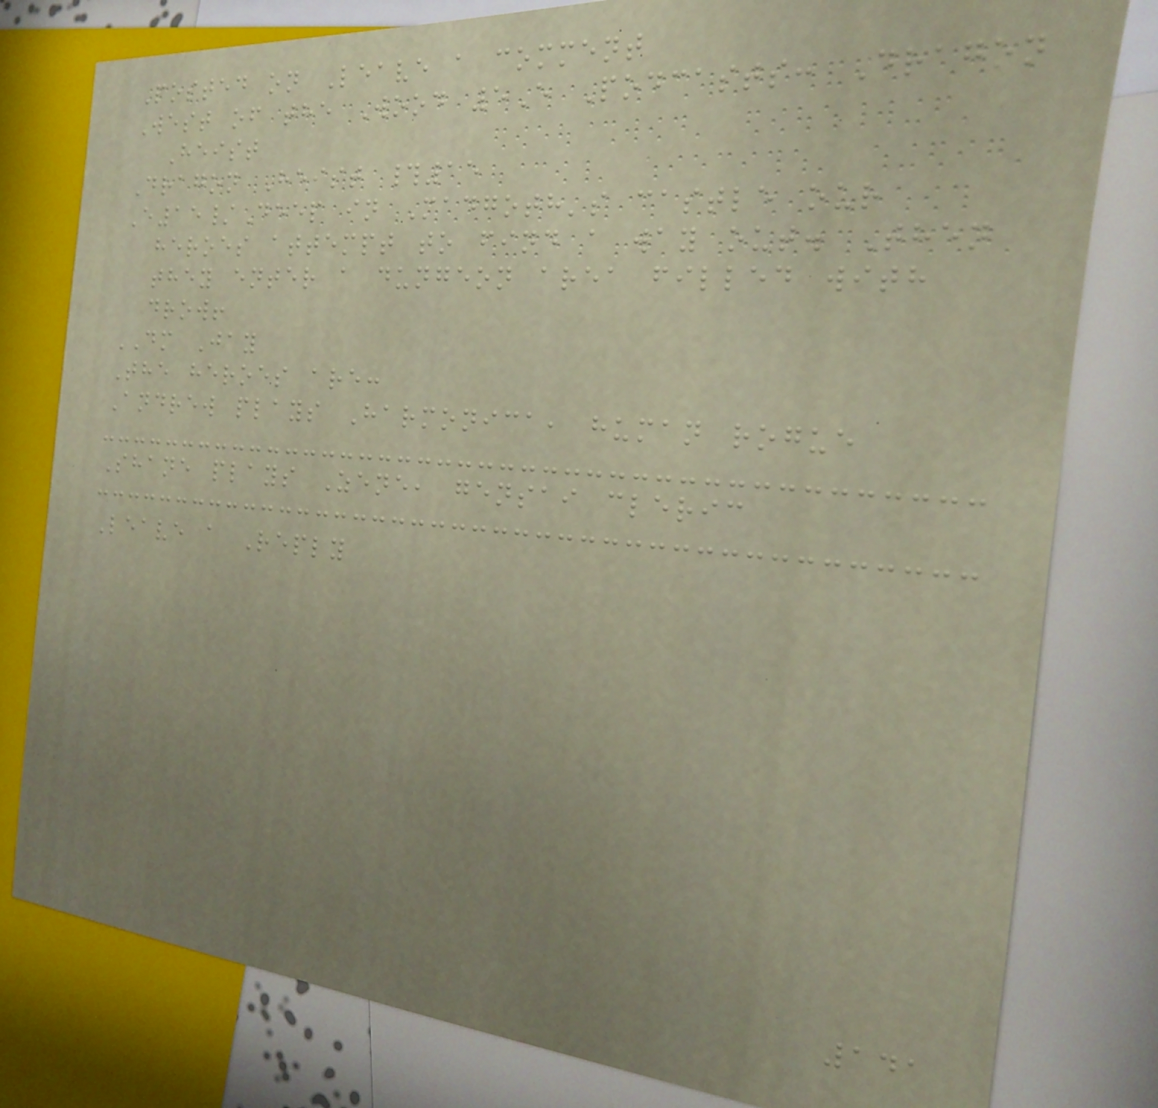Posted on Leave a comment
West of the Wood 5E Podcasts: Dragon
Heist
Dragon Heist #15
E15/Deep in Madgoth's castle our
heroes attempt to find a way out. Then
they enter a dungeon area filled with
drow!
DM Jay
The heroes are:
Andrew plays Harmonica, human rogue
Shane plays Zene, gensai cleric
Leave a Reply
141
